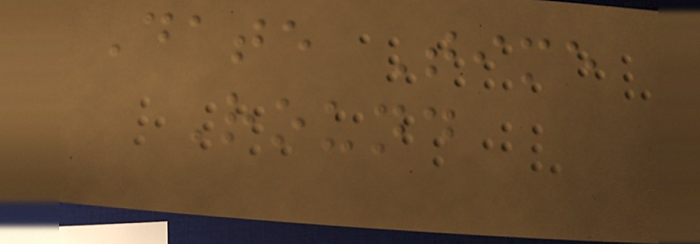Date Time
Round
